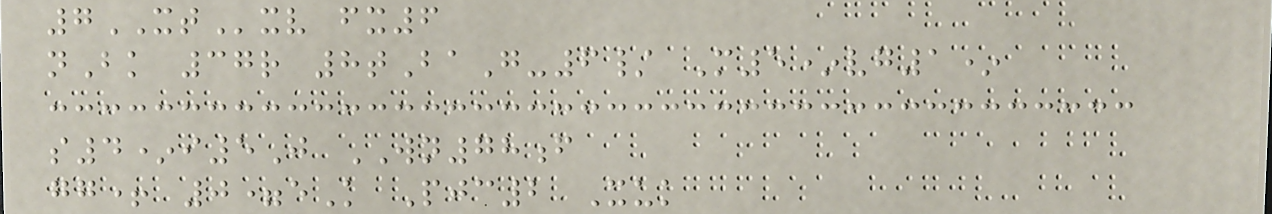7XTxv fx6
nBk 37r 8tBaG-6/ M5*vg1*
s4*i5J WN78f
gg+ 0=eK Pjc2 Xuk
